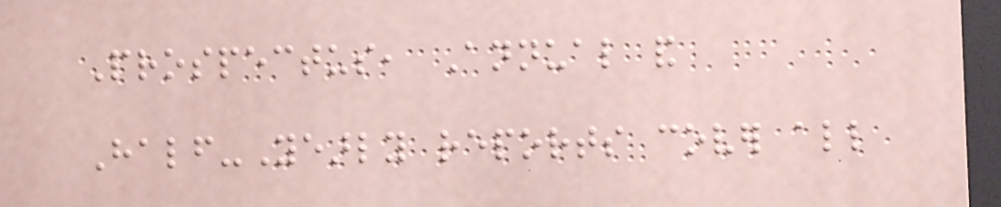Prospectus, Annual and
Half-Yearly reports cover all
